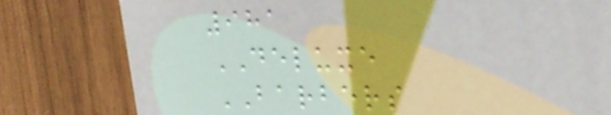981
DELUXE
BARBERS
